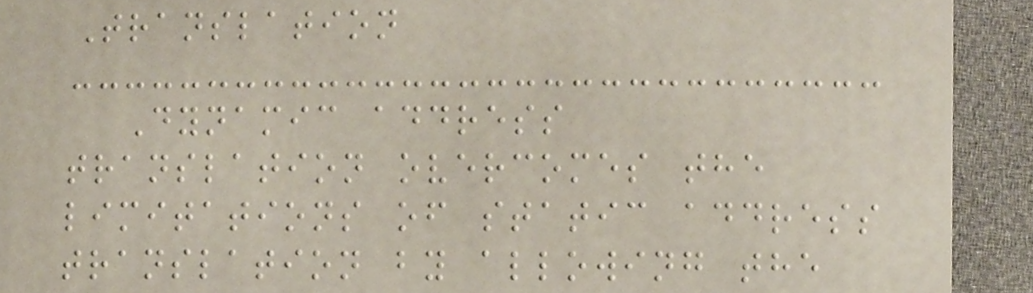Translation
Dynamic address
translation overcomes the
limitations of static address
translation by allowing the
